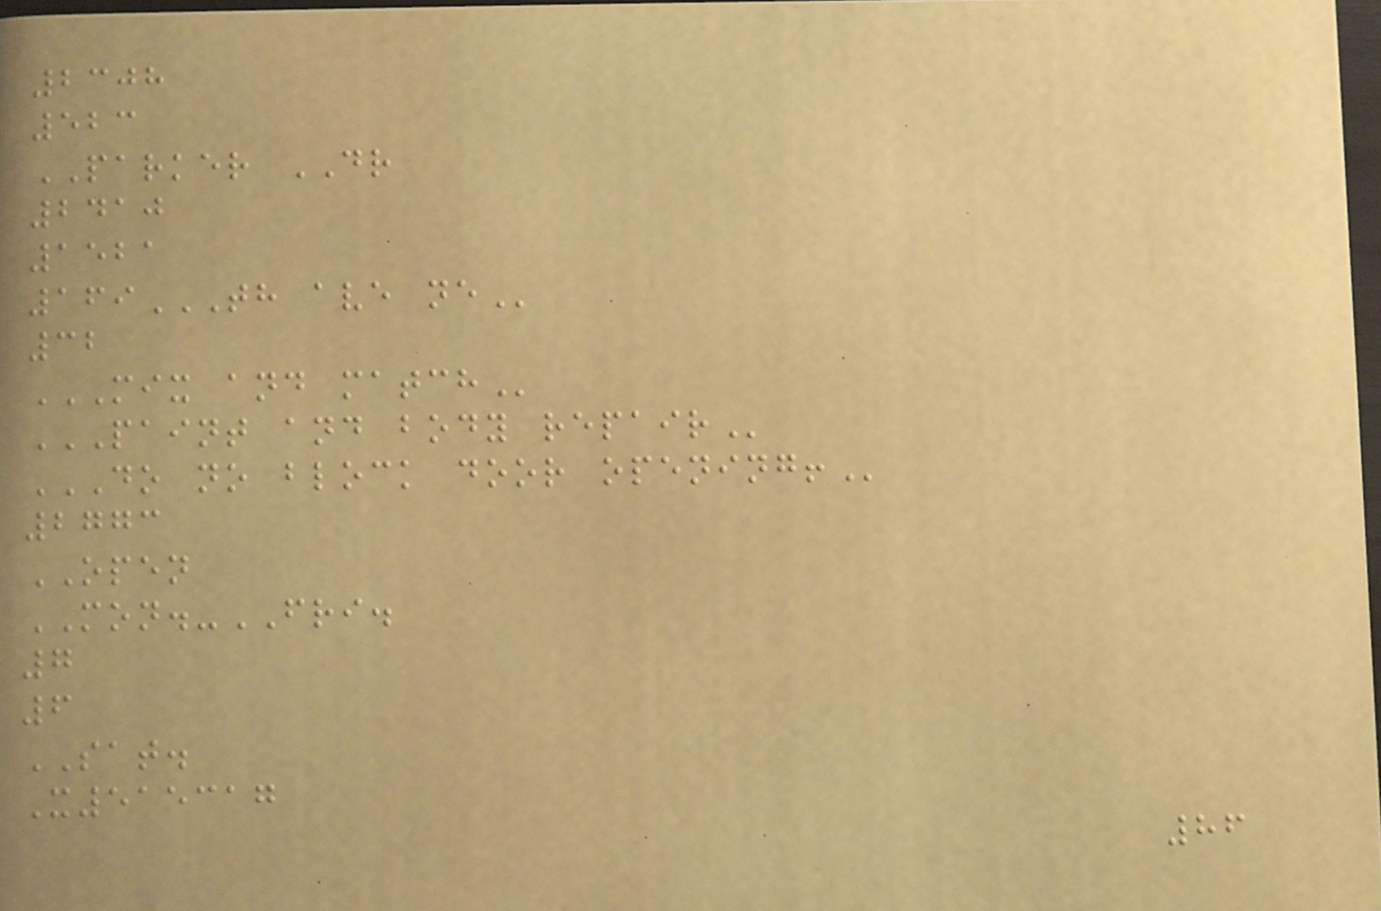2308
523
PARKER DR
2410
1521
169TH AVE NE
32
MIX AND MATCH
PAINT AND BODY REPAIR
DO NO BLOCK DOOR OPENING!
2773
OPEN
MON.-FRI.
7
6
SAT.
X515317
86
